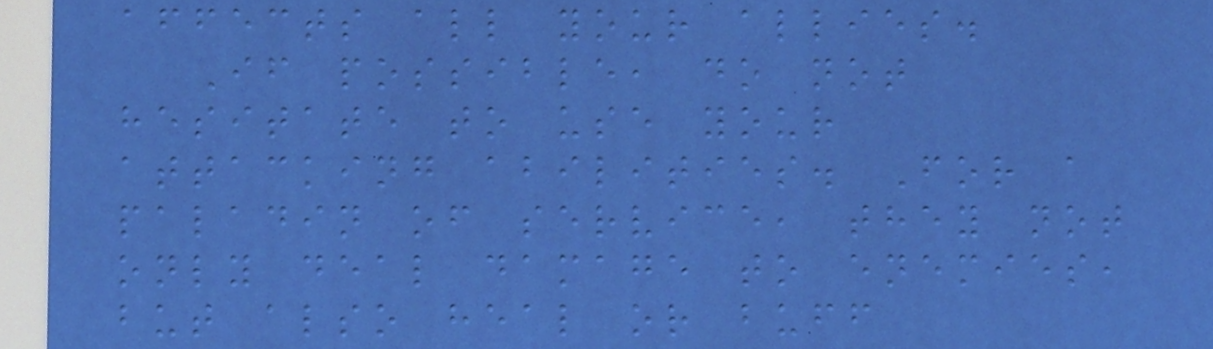affects all your allies.
If possible, do not
hesitate to use your
attacking abilities. For a
paladin of service, they not
only deal damage to enemies,
but also heal or buff
